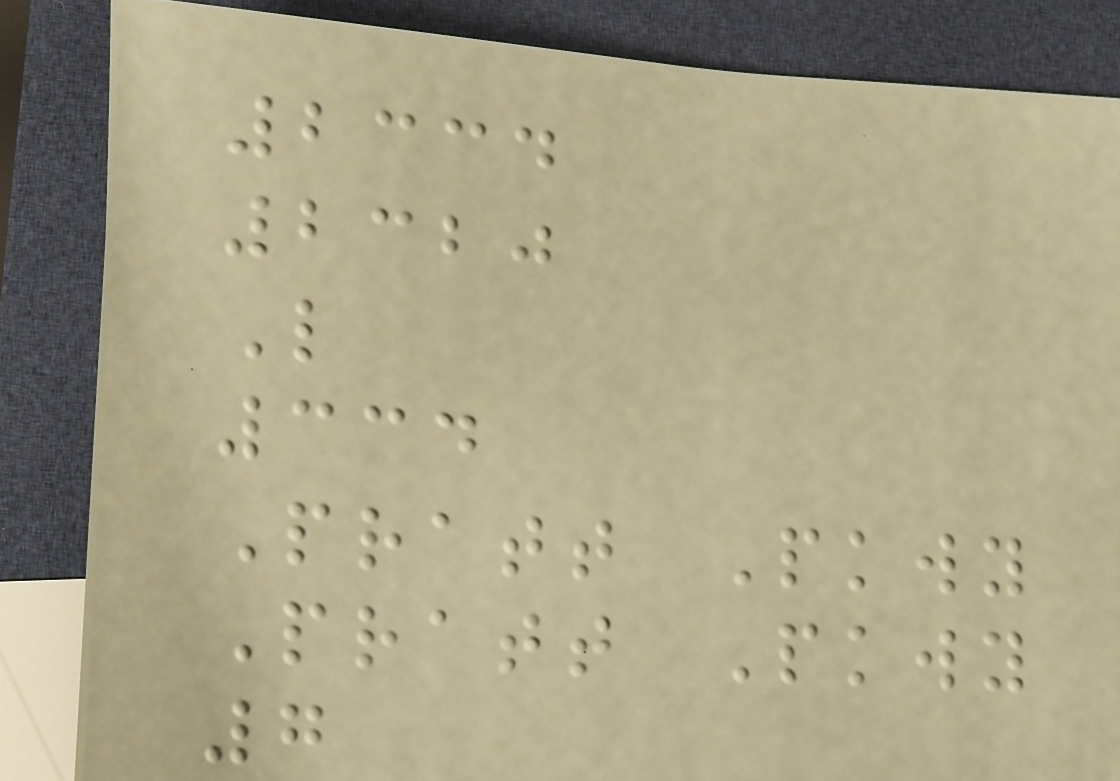2334
2320
L
334
Pratt Pkwy
Pratt Pkwy
7
